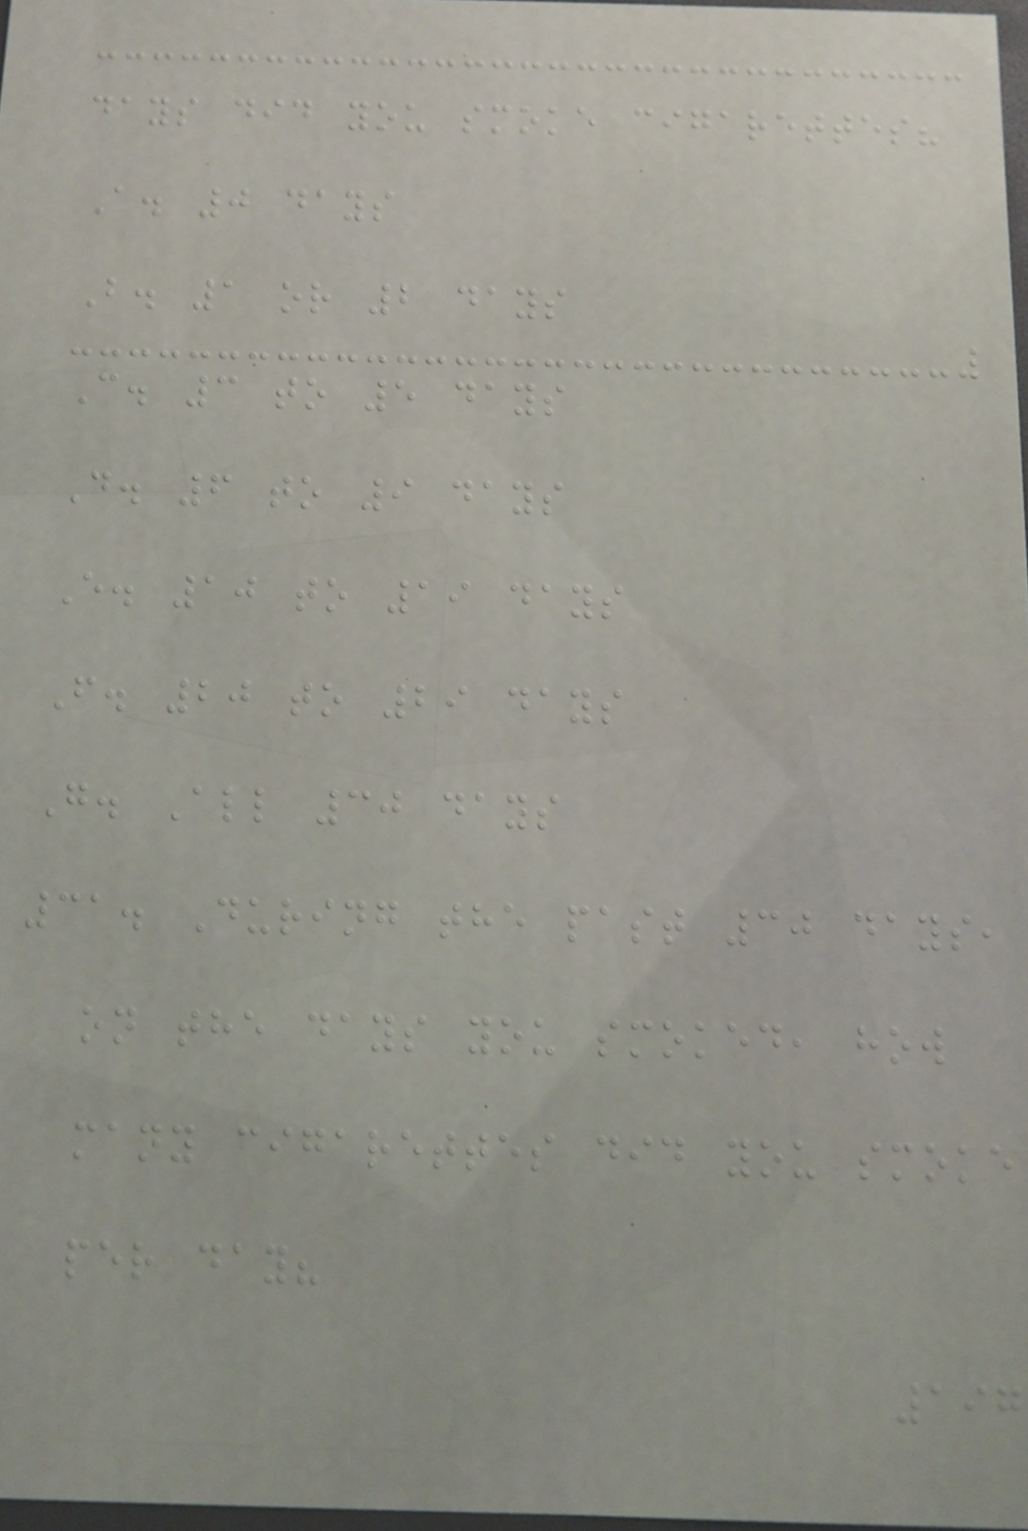days did you smoke cigarettes?
A. 0 days
B. 1 or 2 days
C. 3 to 5 days
D. 6 to 9 days
E. 10 to 19 days
F. 20 to 29 days
G. All 30 days
31. During the past 30 days,
on the days you smoked, how
many cigarettes did you smoke
per day?
197
